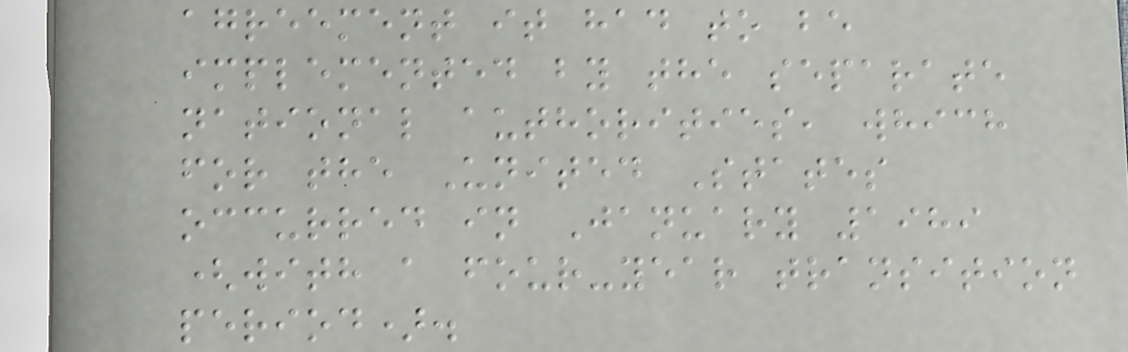agreement it had to be
implemented by the separate
national authorities, which
for the United States
occurred in January 1989
(with a four-year transition
period).
